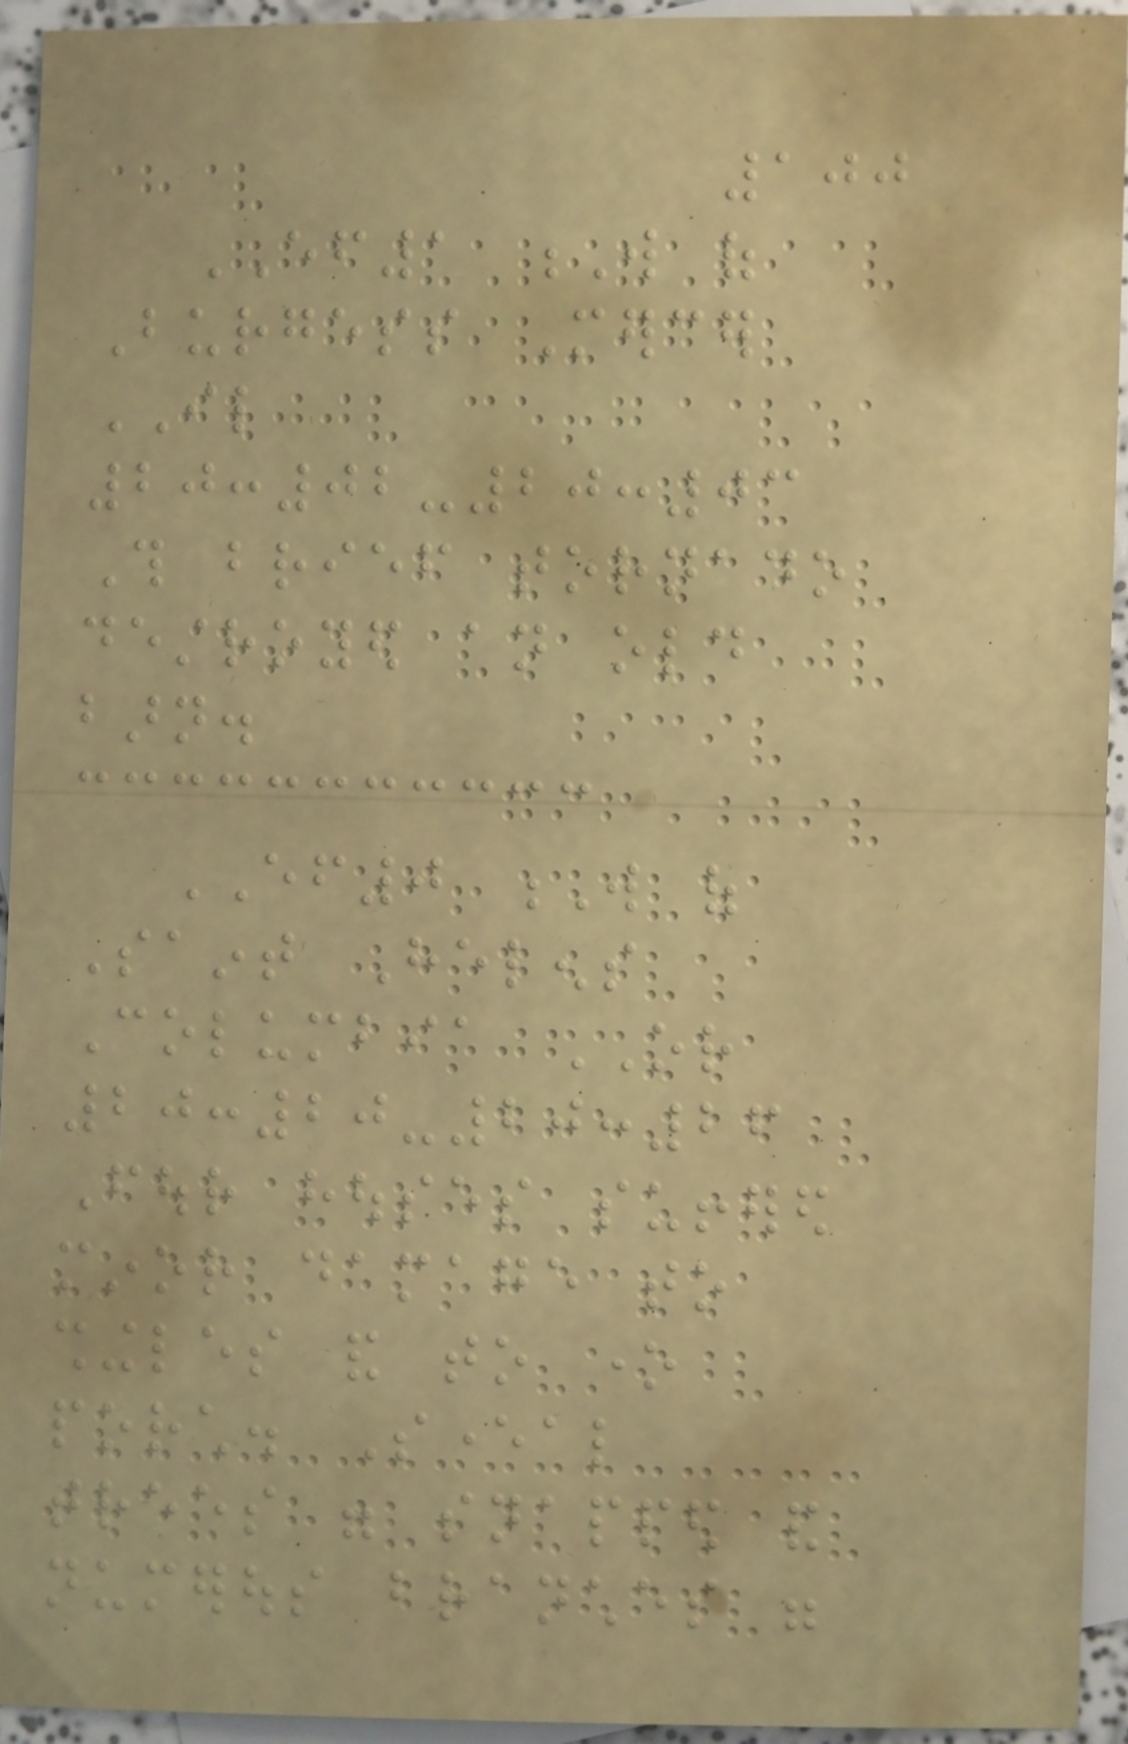100
EF1 W of
Burgess Mercer
IL
20:02-20:03
This brief tornado
destroyed an old
barn.
EF0 W of
Saint Helens
Columbia OR
20:20-20:26
Four houses suffered
minor damage to
shingles and to one
porch. Several
trees were snapped and
numerous branches were
